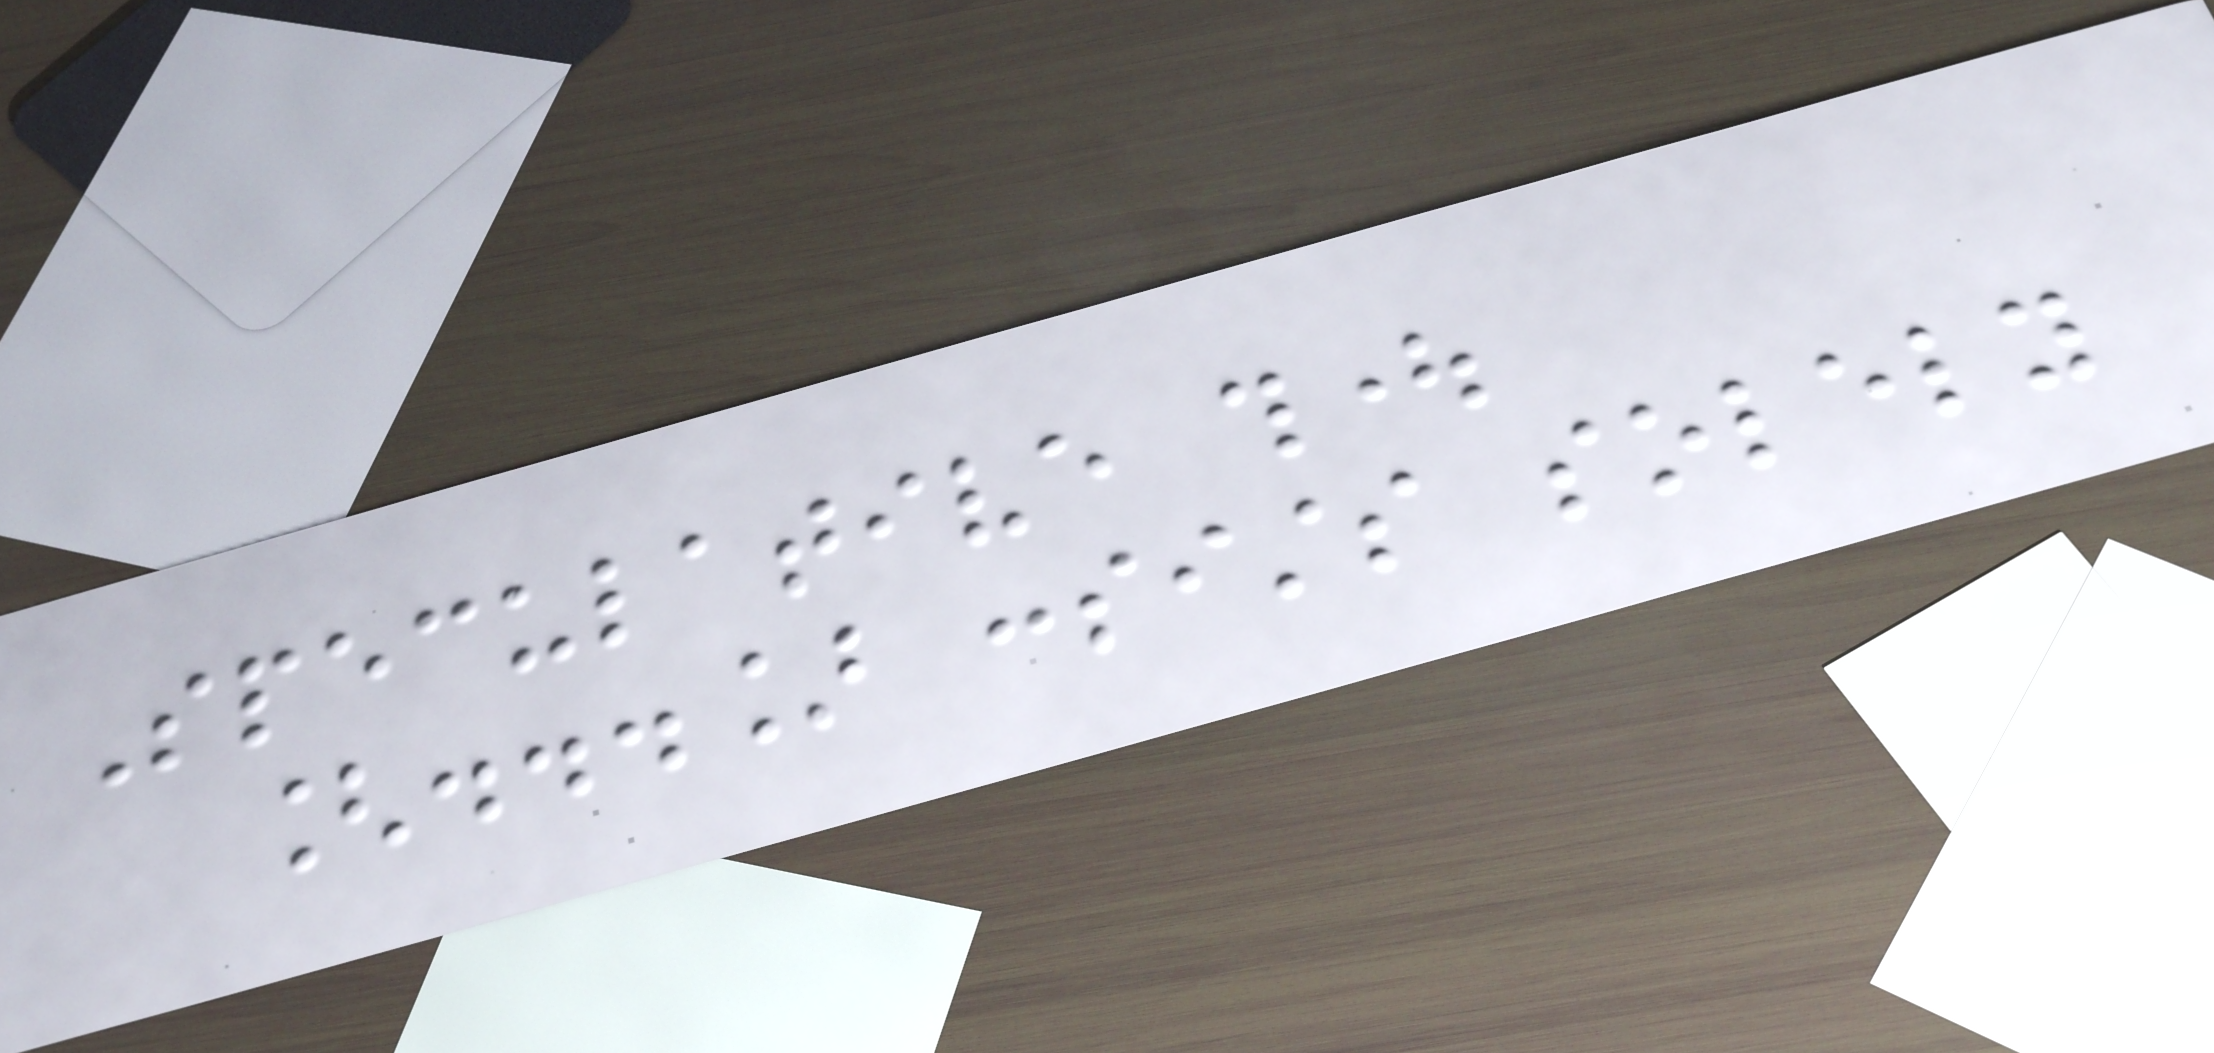Speculative thought
[...] consists solely
